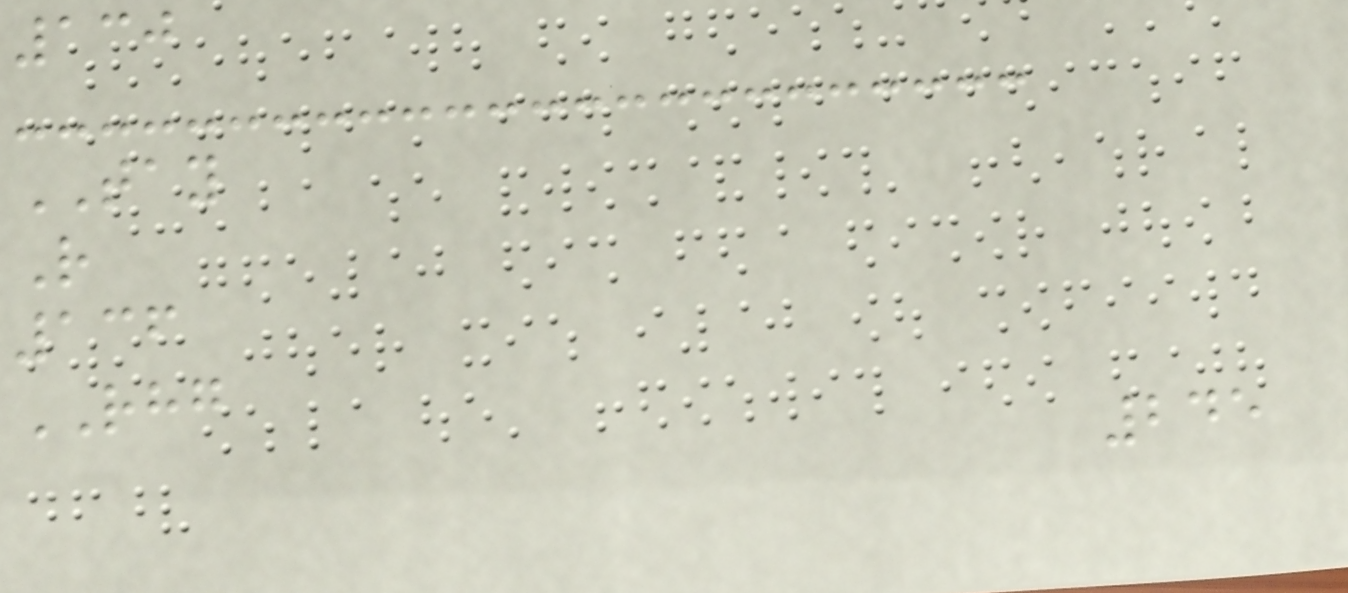130
TAY
R
136
RHG
245
